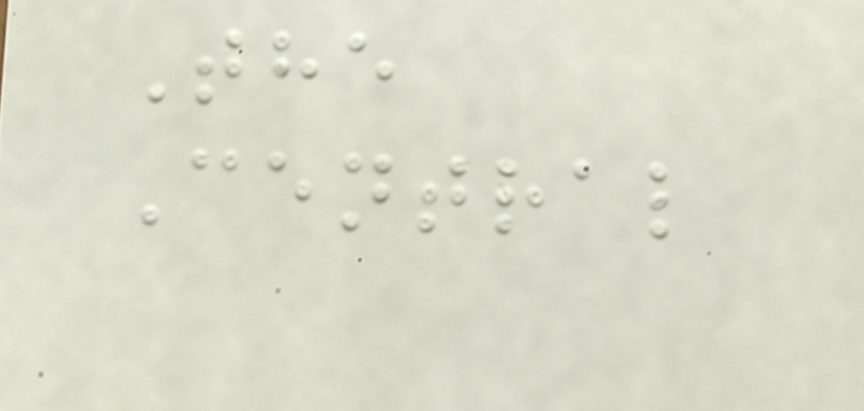The
Central
